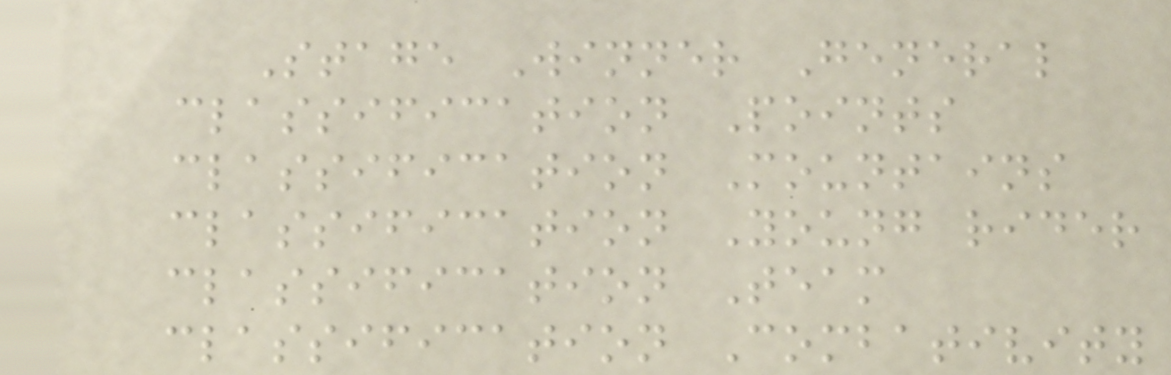Stage Winner General
classification Points
classification Mountains
classification Young rider
classification Team
classification Combativity
